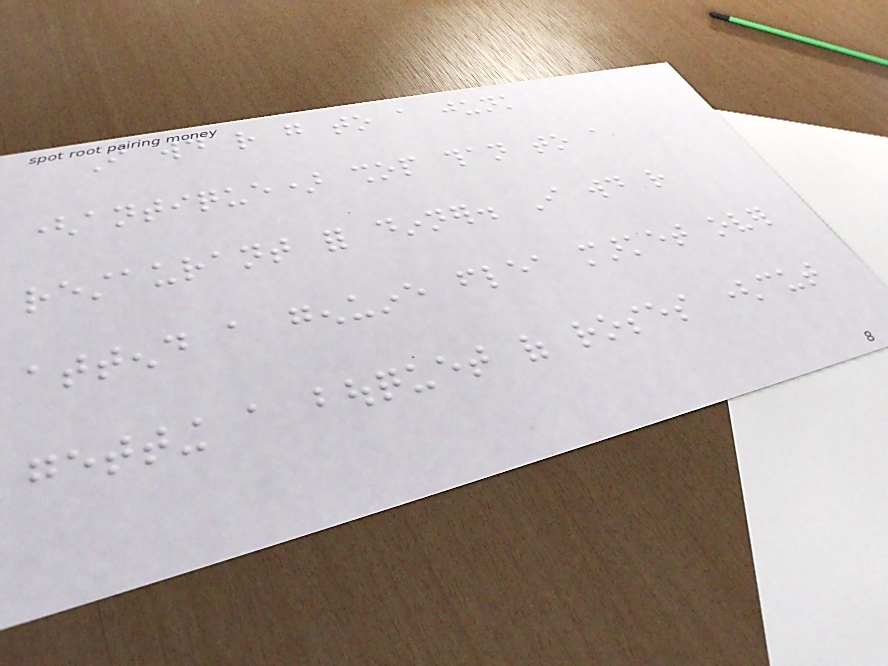I would rather go to a junk
(antique) shop than to a
restaurant for dinner. I would rather
attend a genuine flea market over
getting a bouquet of roses (cut
